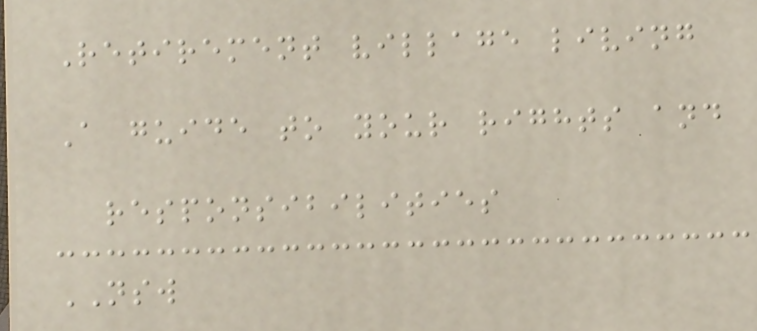Retirement village living
A guide to your rights and
responsibilities
NSW
